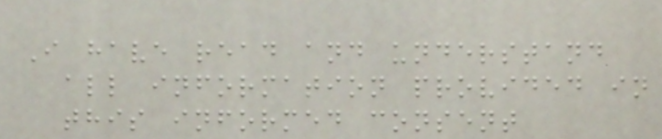I have read and understand
all information provided in
this informed consent
